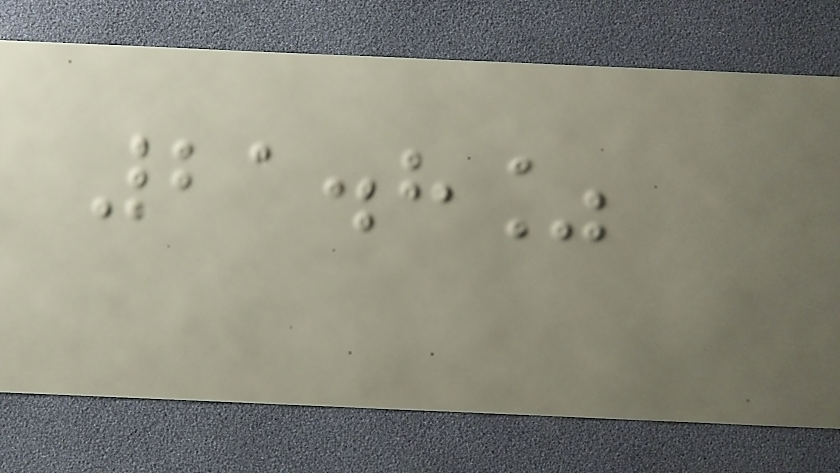21.8%
